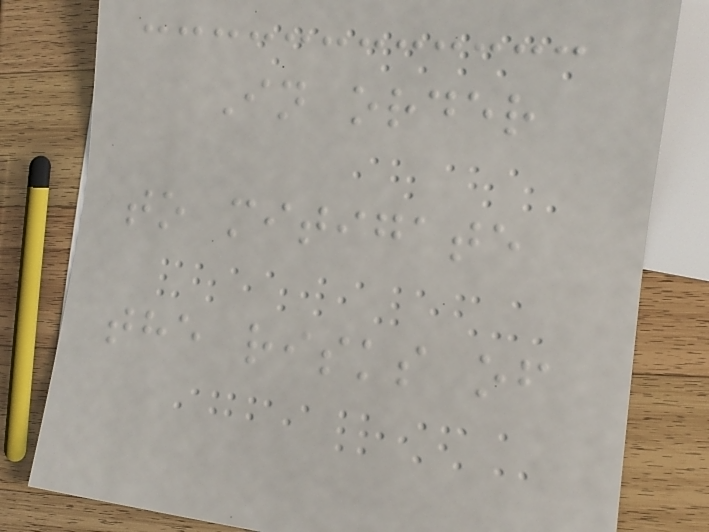In order
to mitigate
the risks of
